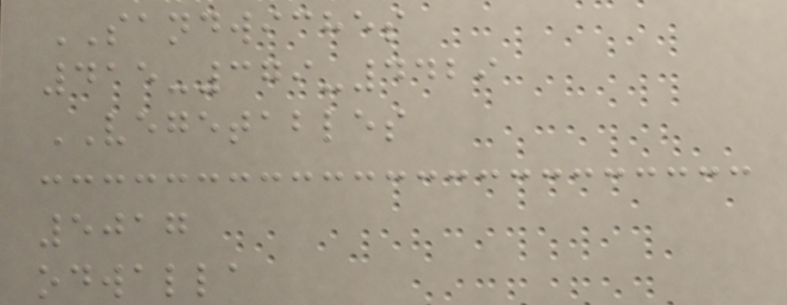SANDWICHES
415-379-4429
VEGETABLES
5017
odwalla
